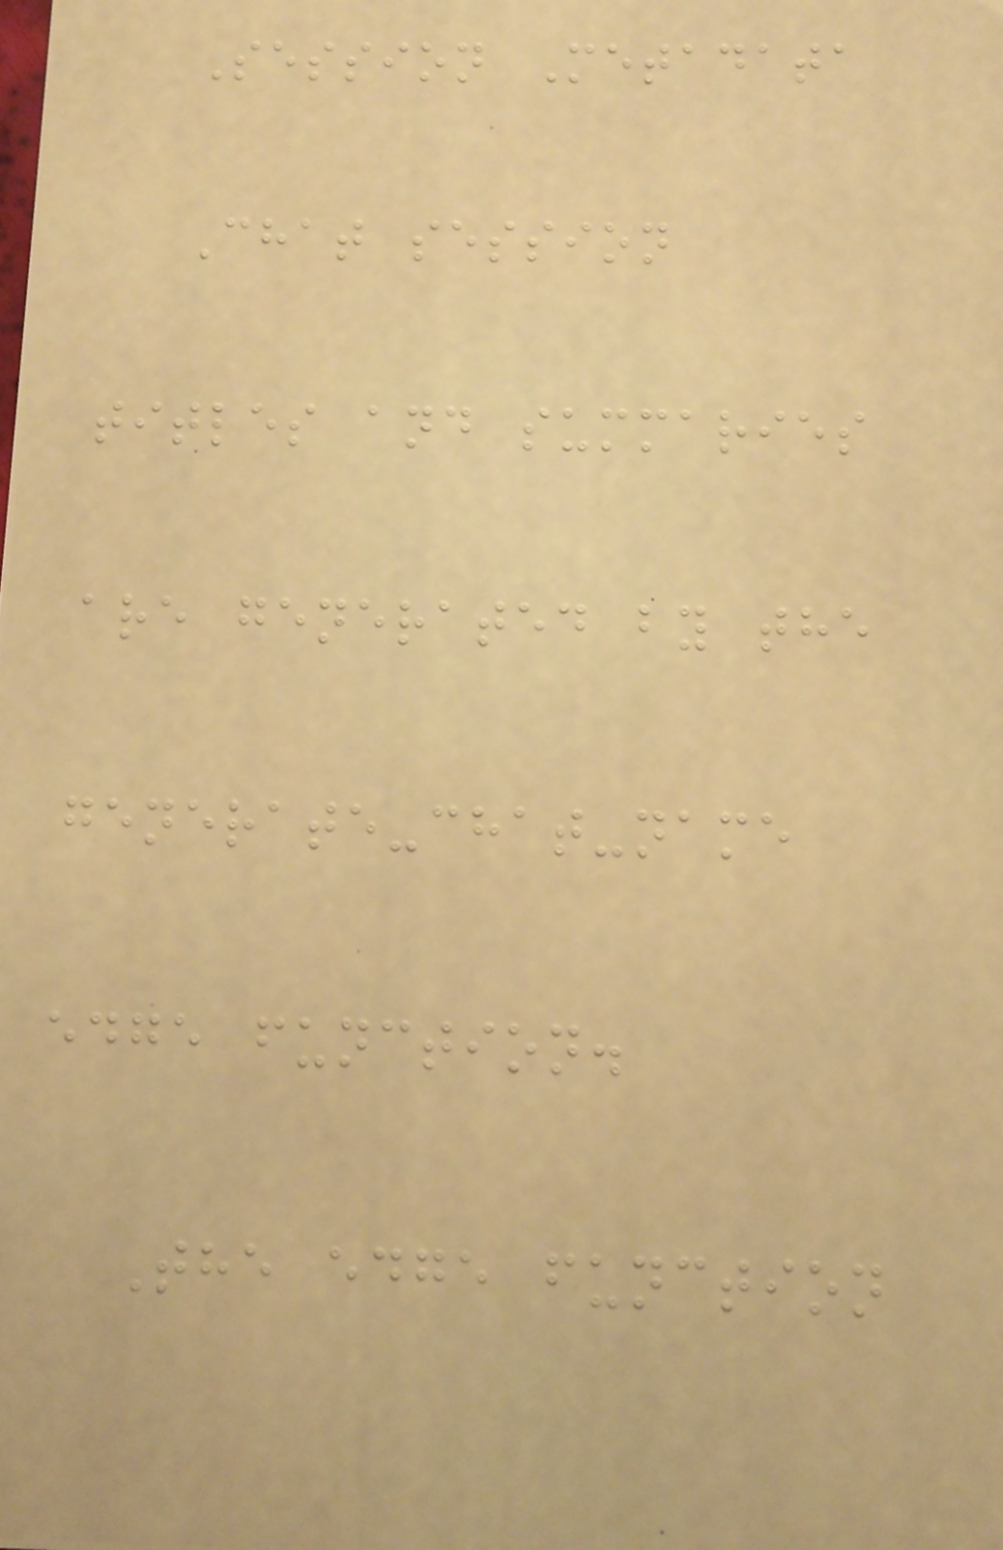Session Metadata
Chat session
titles and summaries
are generated by the
generate-chat-name
edge function.
The edge function
